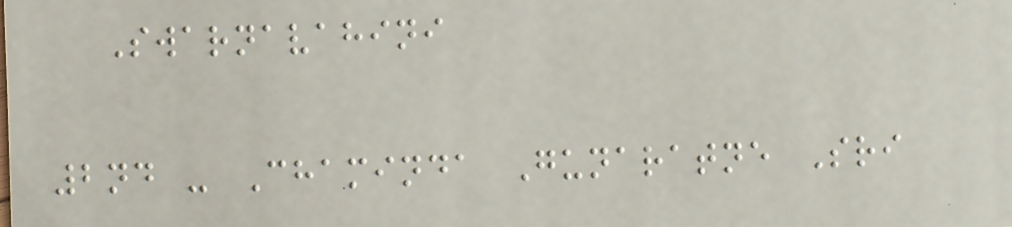Swarnavahini
2nd - Chaminda Gunaratne Sri
